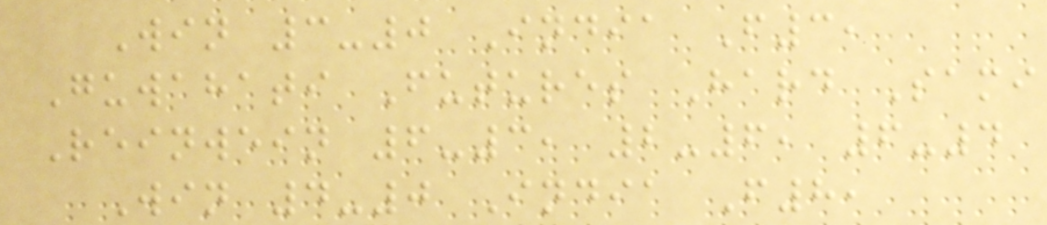Win 3-0 India F3,
Guwahati Futures Hard Sami
Reinwein 6-3, 2-6, 6-4
Win 4-0 India F8,
